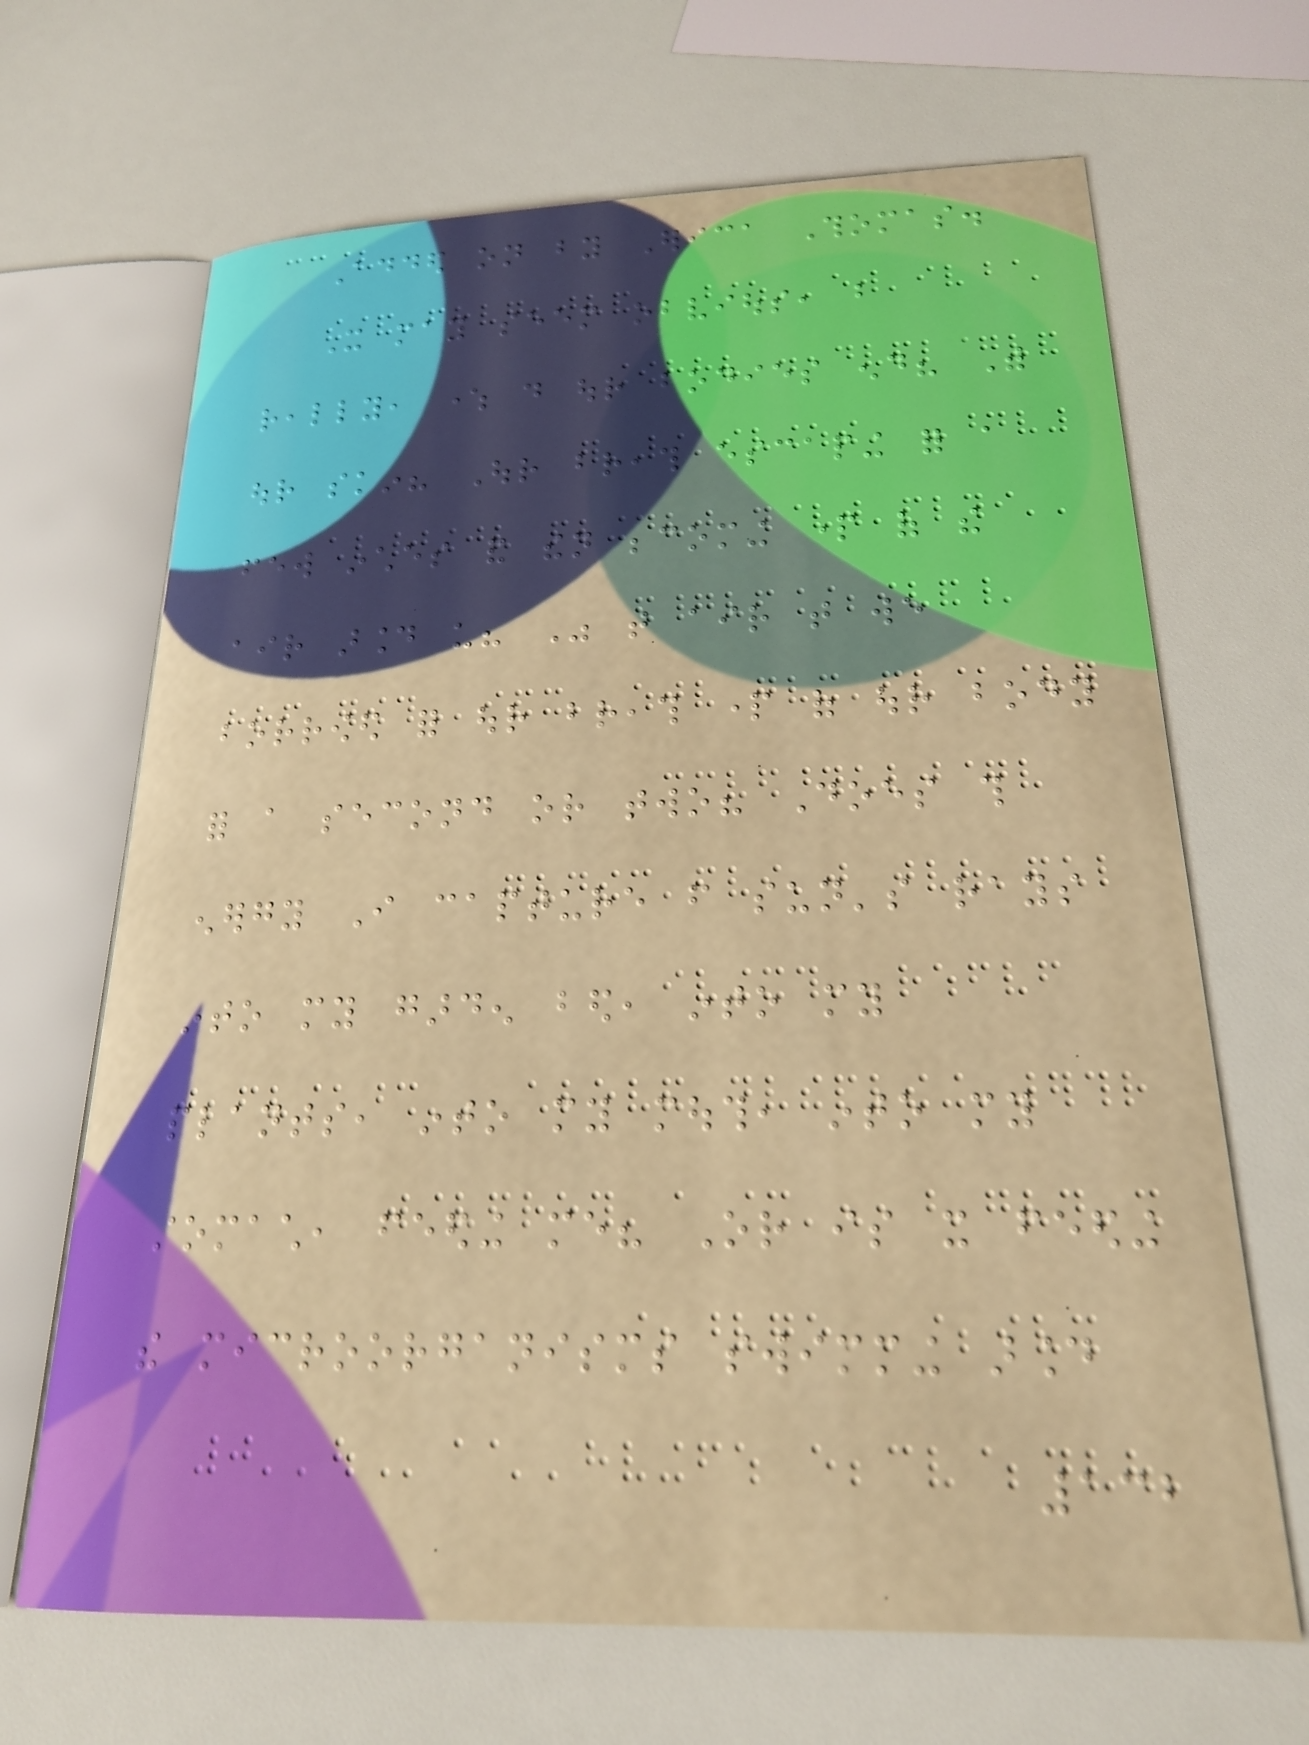Added on by Erica Thomas.
It may seem obvious, but
really, where do our bodies end? With
our skin? Our breath escaping for a
few inches and then becoming part of the
air around us? Was that air that we
borrowed for our breath part of our body
for a second or two? Does this
energy I capture from sun's rays
into my garden bed, into my
plants, into my mouth, into my
stomach, feeding me? Or is it feeding
the microorganisms swimming around
132
